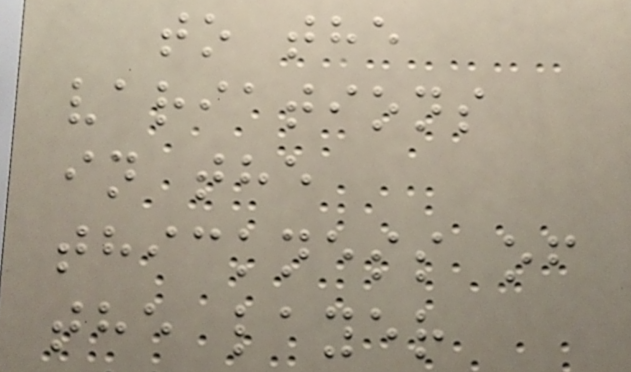to the
variations
in the
thickness of
the layer
